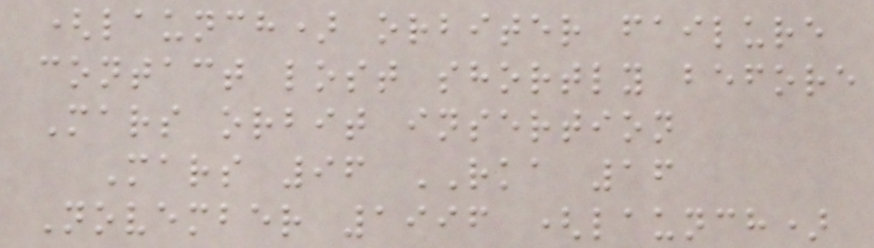(launch) orbiter failure
contact lost shortly before
Mars orbit insertion
Mars 96 RKA 16
November 1996 (launch)
